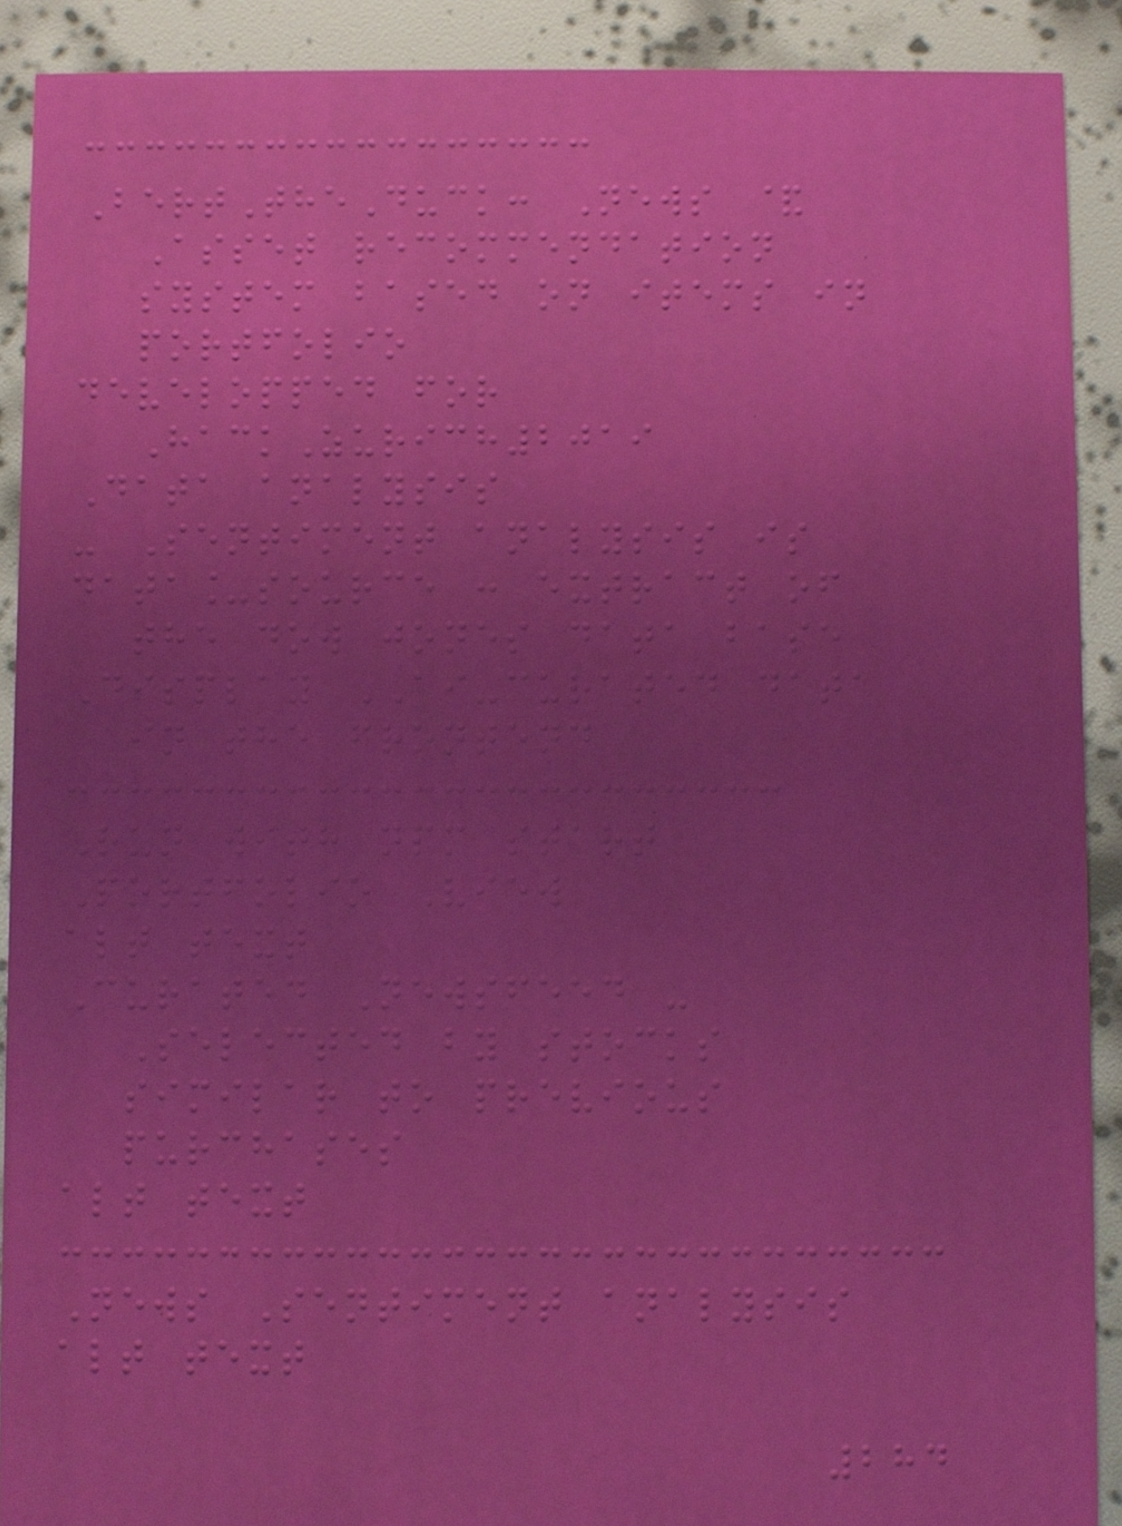BertTheDuck: News &
Asset recommendation
system based on items in
portfolio
developped for
HackZurich2019
Data analysis
- Sentiment analysis is
data_source : extract of
the dow jones data base
Display AI-curated data
in the frontend
Run with npm start
Portfolio View
alt text
Curated Newsfeed -
Selected by stocks
similar to previous
purchases
alt text
News Sentiment analysis
alt text
284
